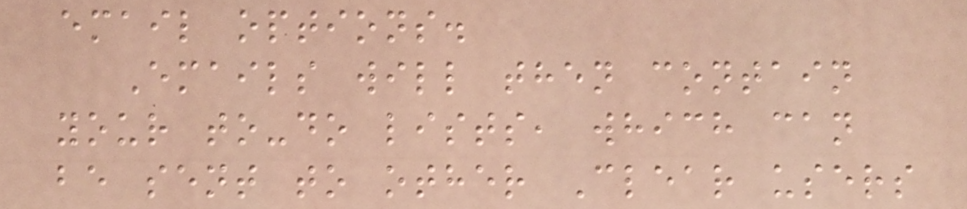email options.
Emails will then contain
your to-do lists, which can
be sent to other Clear users
